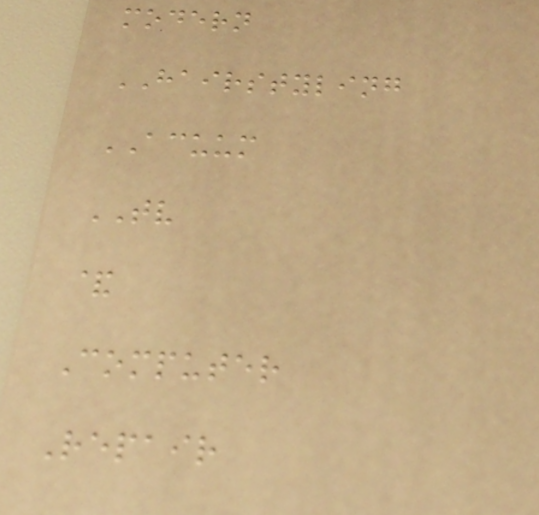modern
HAIRSTYLING
ACUUM
TV
&
Computer
Repair
